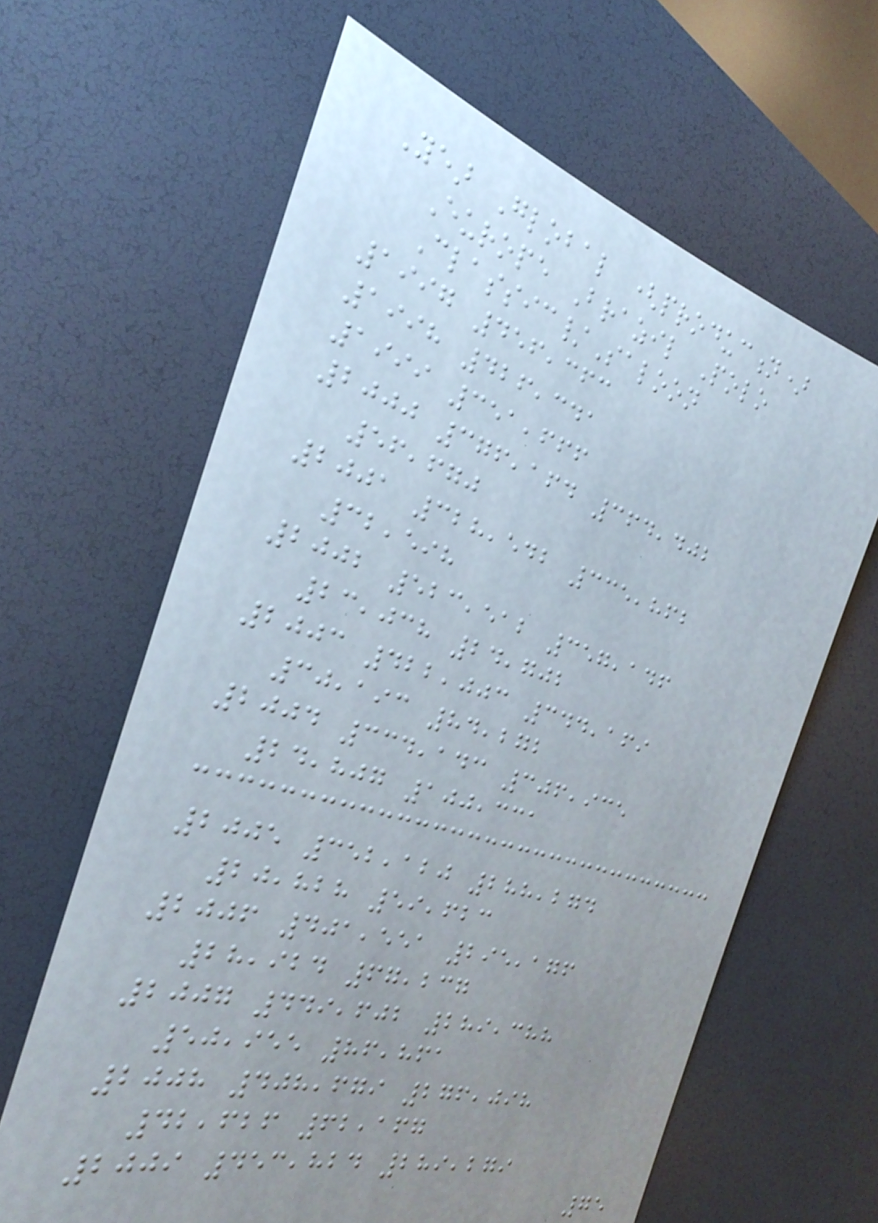Year Global (production)
Europe Brazil Polo
Classic/Saloon
1997 456,363
1998 426,341
1999 351,666
2000 376,164 364,402
56,670
2001 328,542 335,862
32,598
2002 523,512 357,146
23,038 24,702
2003 422,003 344,169
30,193 84,272
2004 334,143 306,935
24,807 100,331
2005 352,120 288,274
20,828 59,623
2006 401,551 295,176
28,924 67,237
2007 449,602 289,388
50,955 86,861
2008 408,679 276,098
42,626 62,167
2009 453,824 289,279
75
